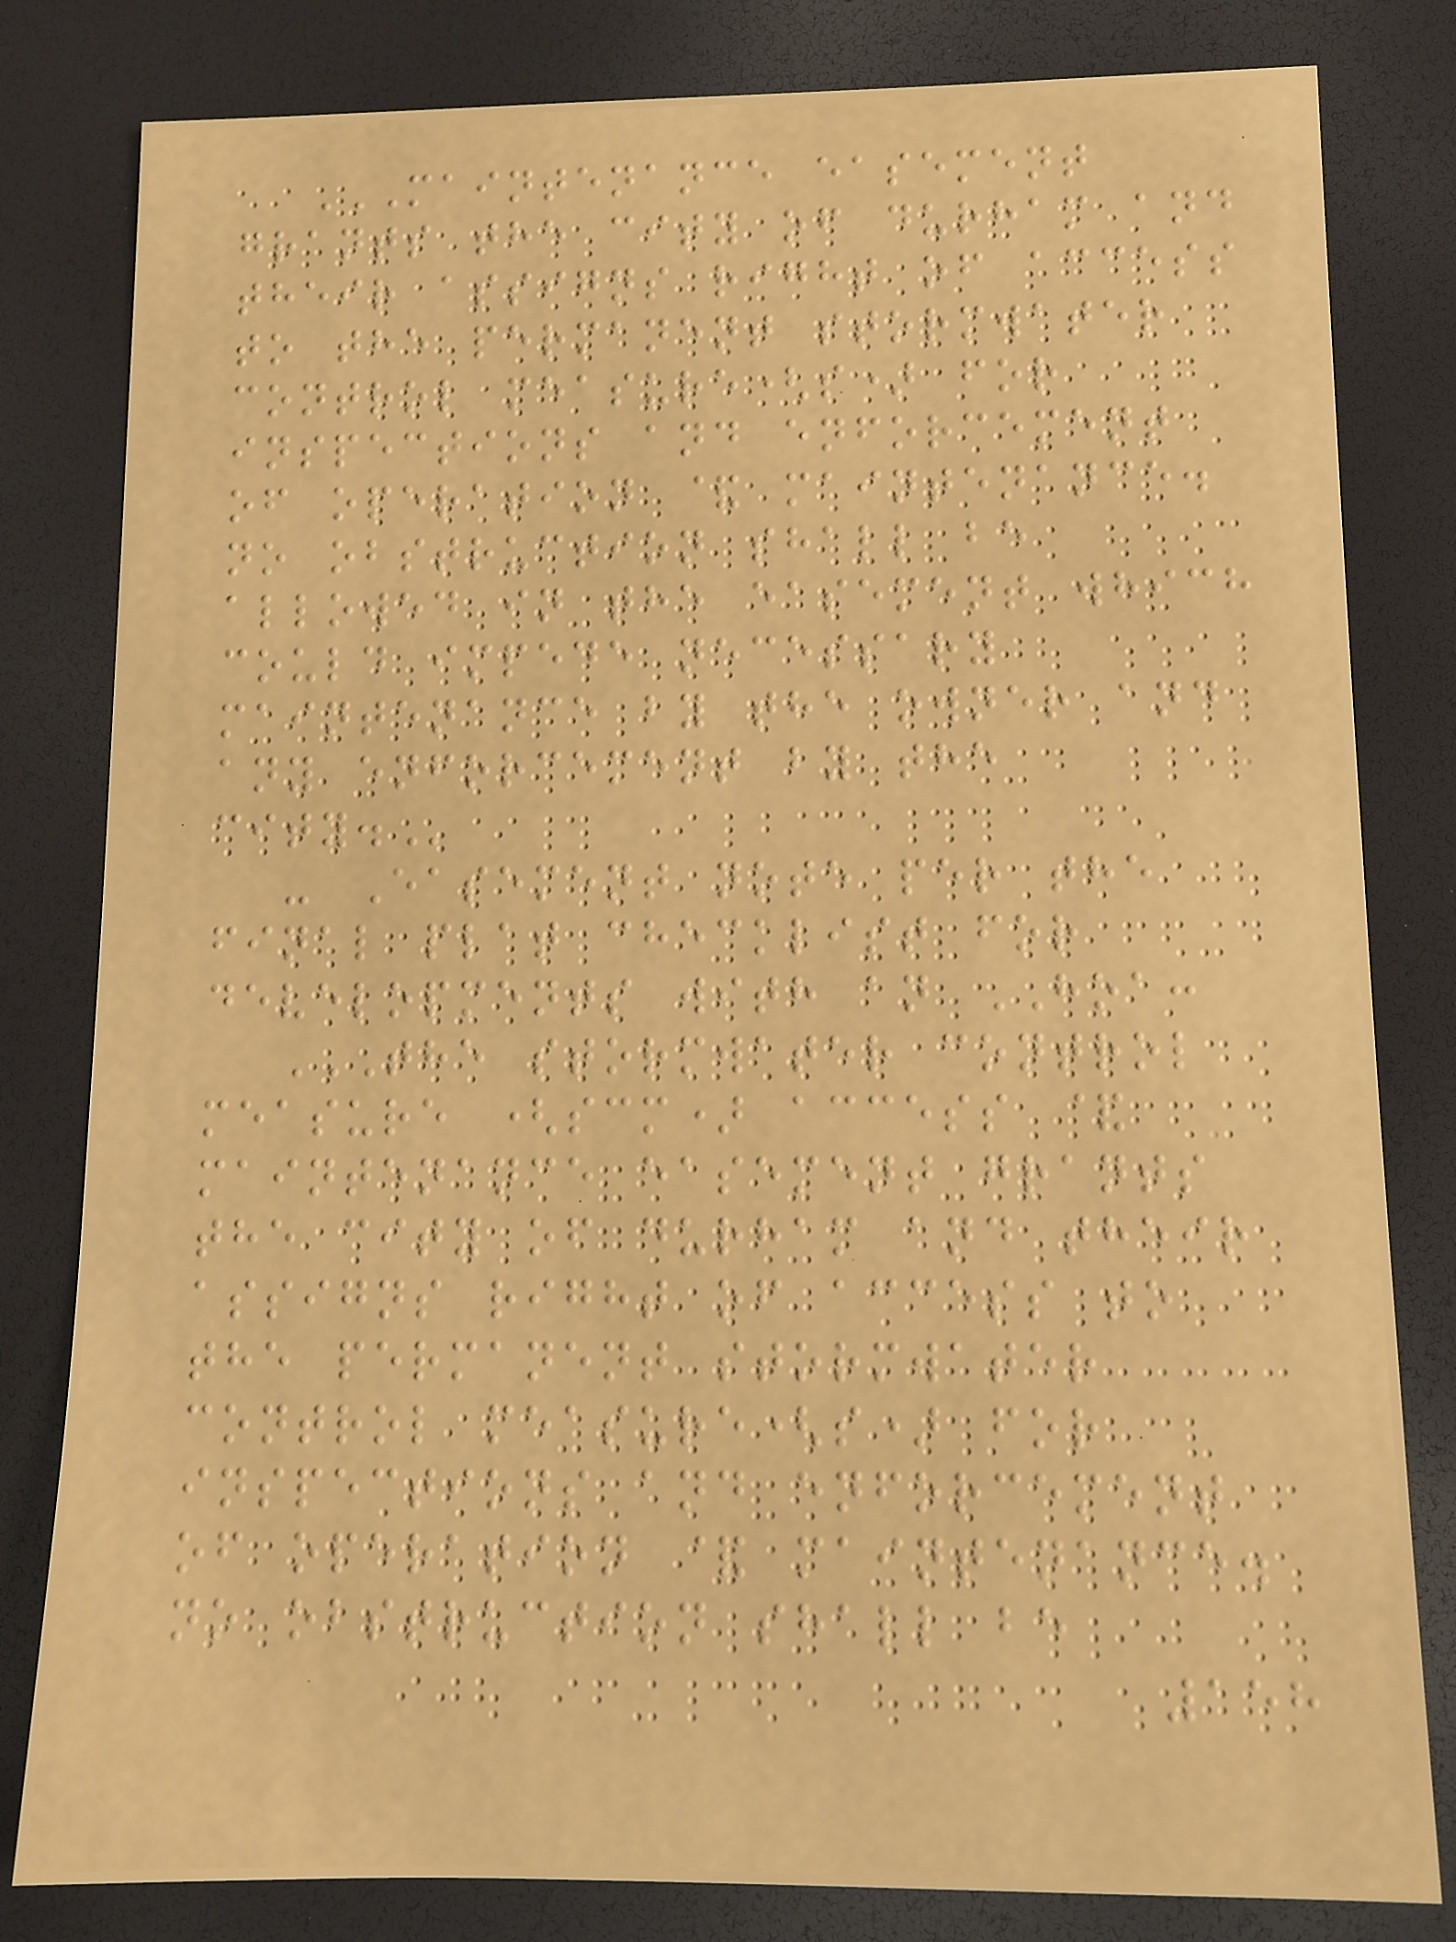MAINTENANCE EASEMENT
GRANTS THE CITY OF DURHAM AND
THEIR ASSIGNS RIGHT OF ACCESS
TO THE PERMANENT STORMWATER
CONTROL MEASURE(S) FOR
INSPECTIONS AND ENFORCEMENT
OF OPERATION & MAINTENANCE.
NO OBSTRUCTION SHALL BE
ALLOWED IN THE EASEMENT WHICH
COULD IMPEDE NECESSARY
MAINTENANCE BY THE OWNER AND
ANY ENFORCEMENT BY THE
CITY.
- Easement note per the
final plat checklist for
developments with an HOA:
THE STORMWATER CONTROL
MEASURE (SCM) ACCESS &
MAINTENANCE EASEMENT GRANTS
THE CITY OF DURHAM AND THEIR
ASSIGNS RIGHT OF ACCESS TO
THE PERMANENT STORMWATER
CONTROL MEASURE(S) FOR
INSPECTIONS AND ENFORCEMENT
OF OPERATION & MAINTENANCE.
NO OBSTRUCTION SHALL BE
158
